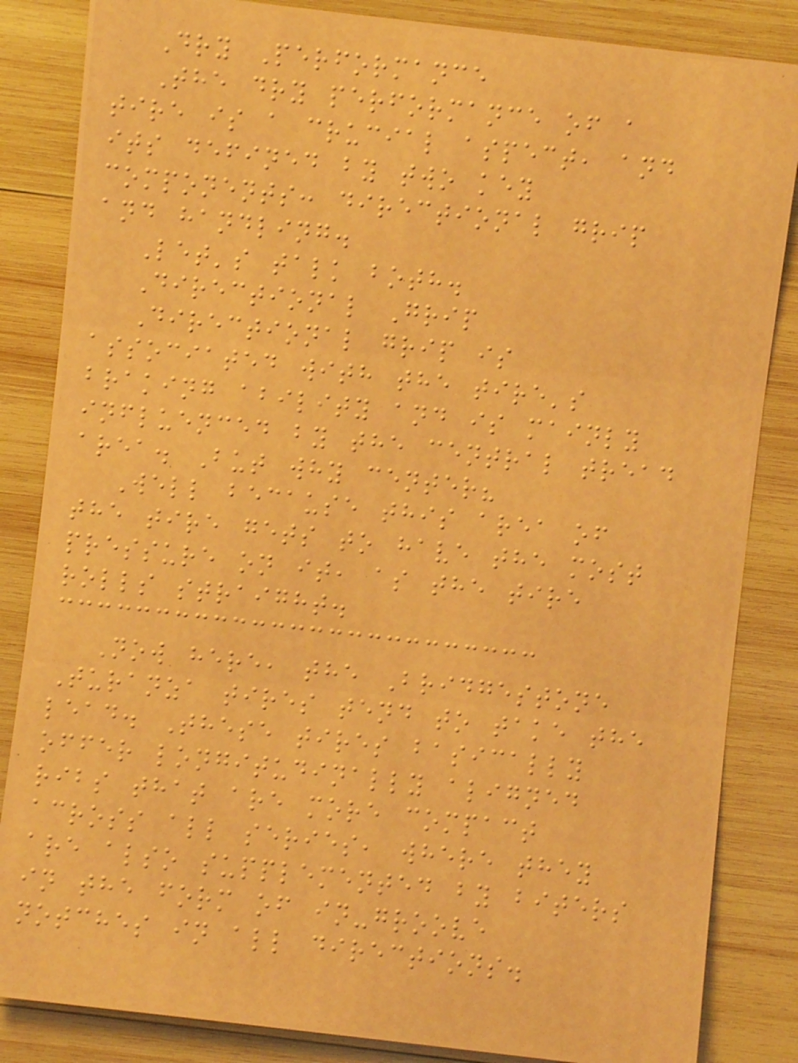Dry Performance
The dry performance of a
tire is a crucial aspect, and
its defined by two key
components: directional grip
and handling.
Let's talk both.
Directional Grip
Directional grip is
associated with the tire's
braking ability and is mainly
influenced by the central tread
area. But why center?
Well because this area of
the tire gets to have the most
pressure on it, as the tire
rolls straight.
Now here, the Bridgestone
Turanza tires tend to take the
lead. These tires basically
offer longitudinally aligned
ribs that are more compact
across all series, where they
are also supplemented by biters
in the form of in-groove
notches in all directions.
